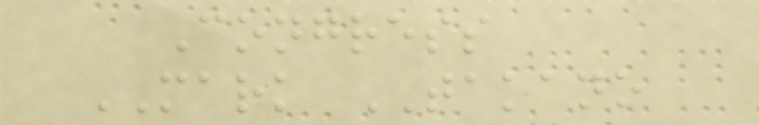Congress
MARK TAKANO
